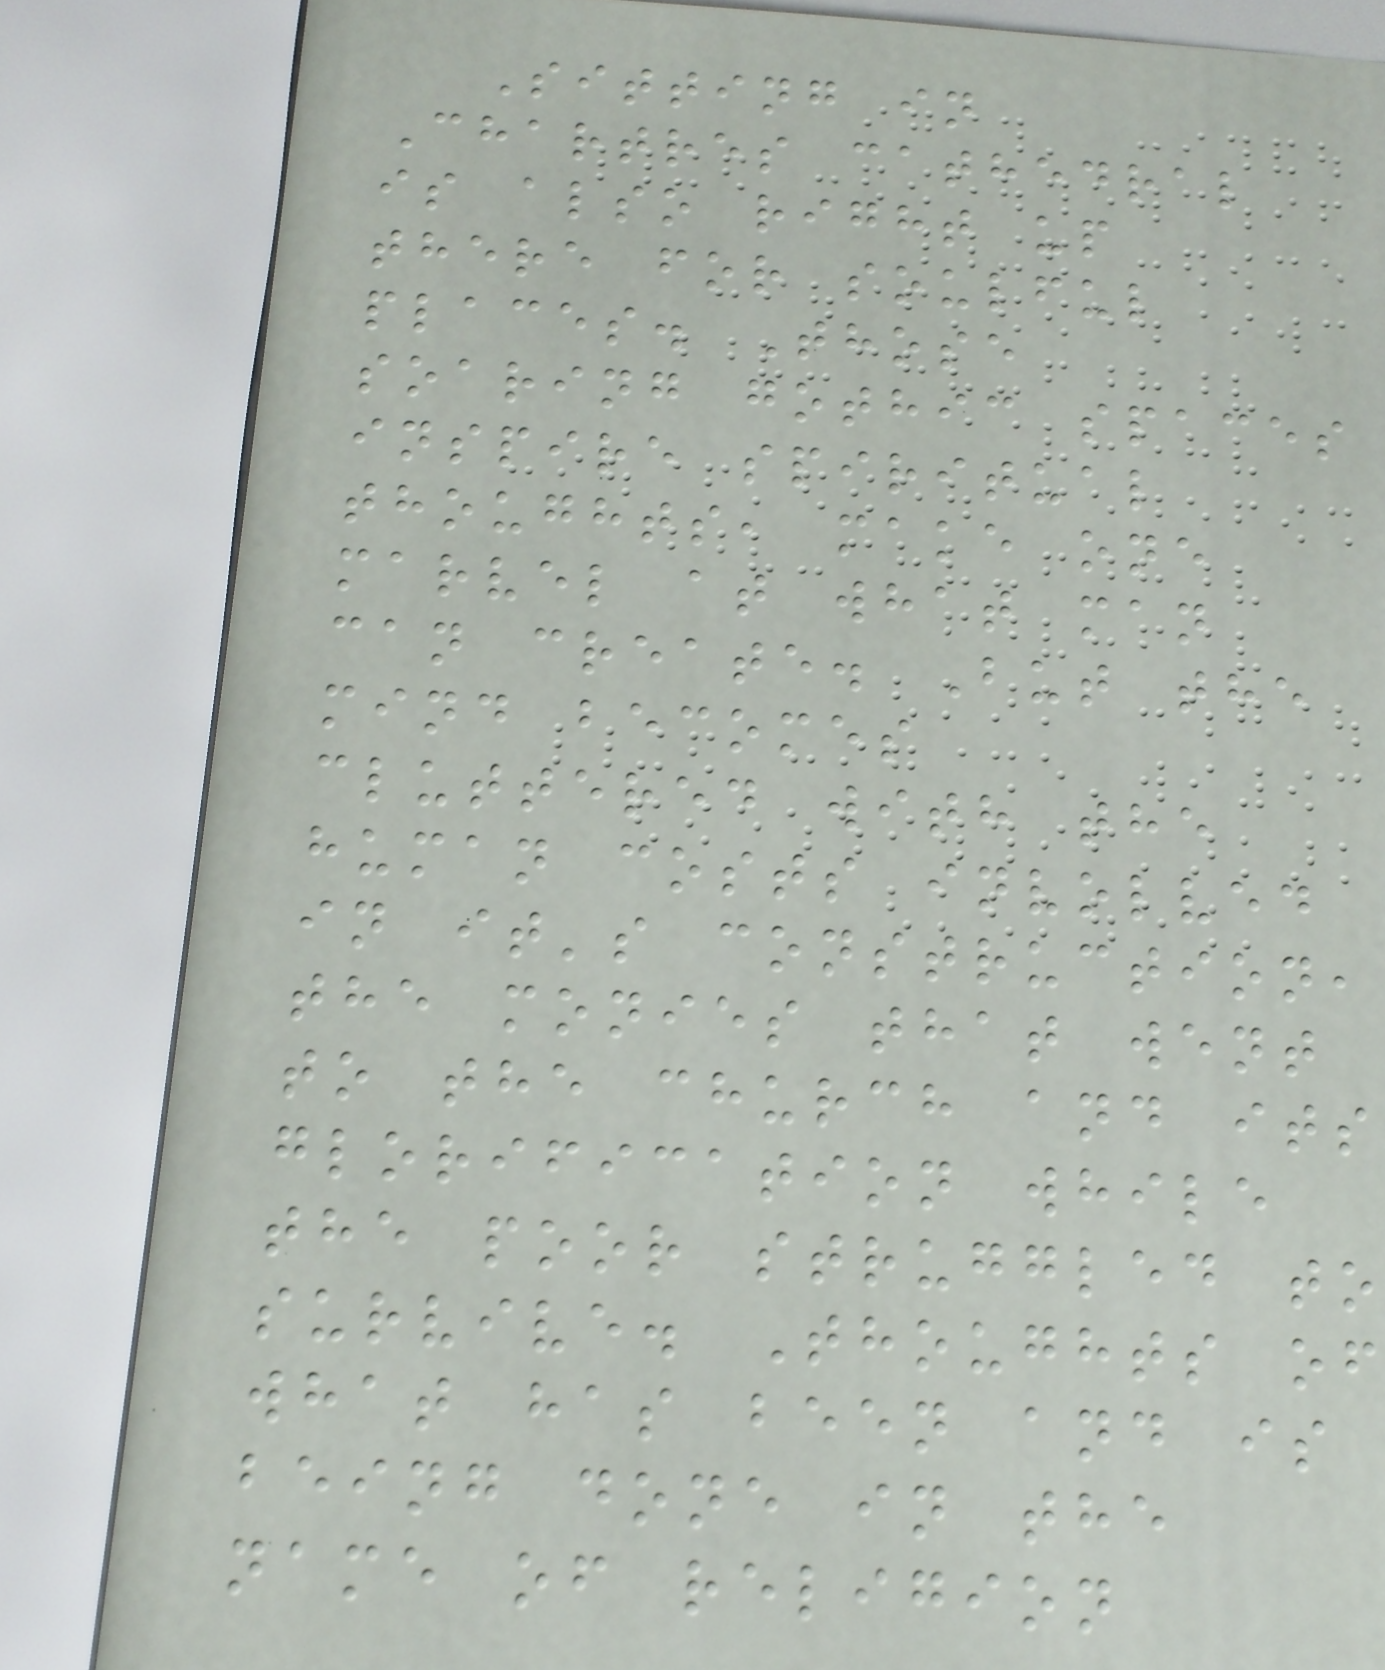Sitting in
Chartres cathedral
is also right up
there for soulful
places. Those
soaring gothic spaces
inspire spiritual
thoughts, make one
marvel at what man
can create. But the
mind becomes
cluttered with the
human costs involved
in it's construction,
the monies that went
to the church and its
glorification while
the poor struggled to
survive. Thoughts of
what has been and is
being done in the
name of religion
